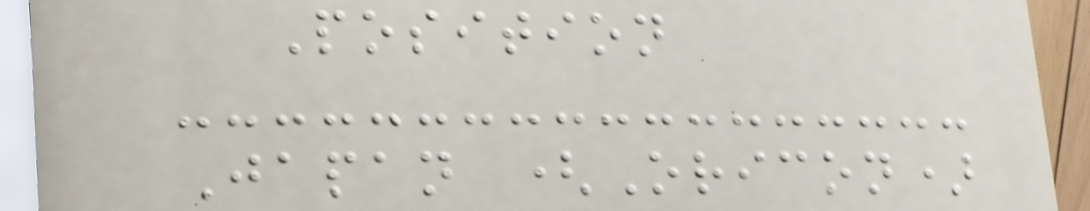Position
Japan (Oricon)
